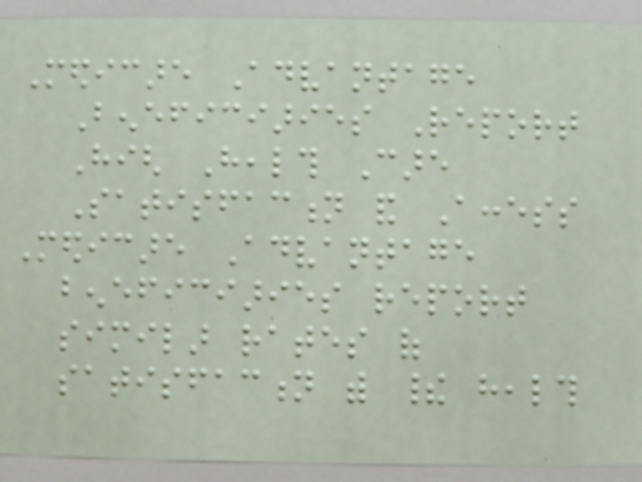Medicare Advantage
Beneficiaries Report
High Health Care
Satisfaction and Access
Medicare Advantage
beneficiaries report
similar rates of
satisfaction with their health
